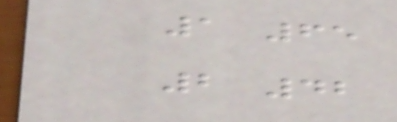1 65
2 42
